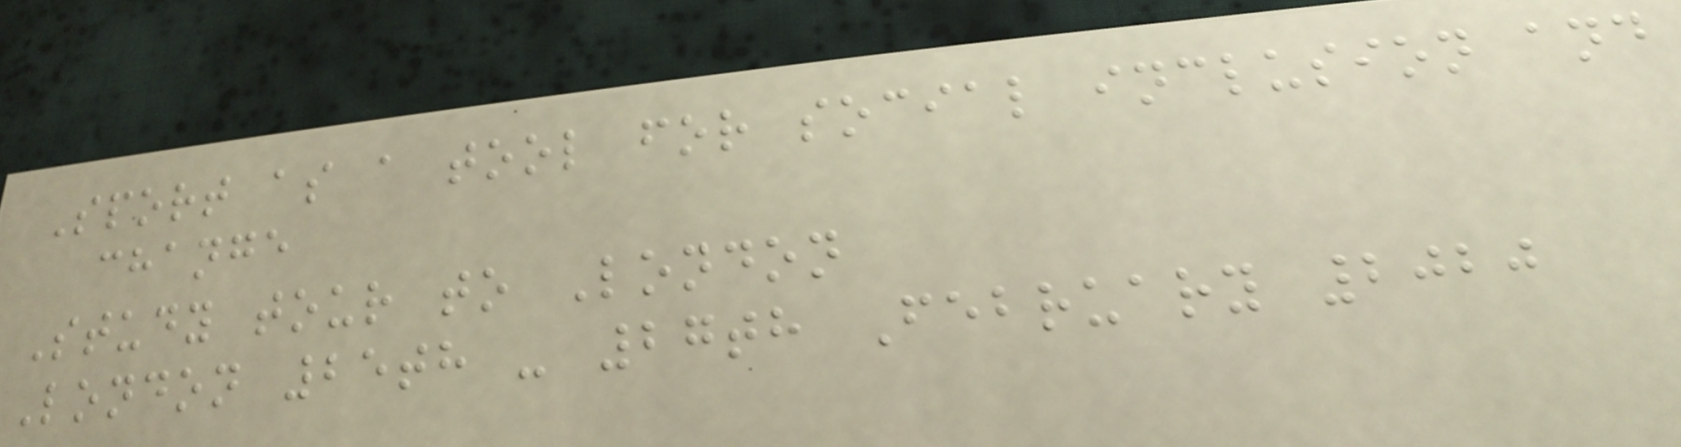Sport as a tool for social inclusion and
change
Study tour to London
London 25th - 27th February 2020
